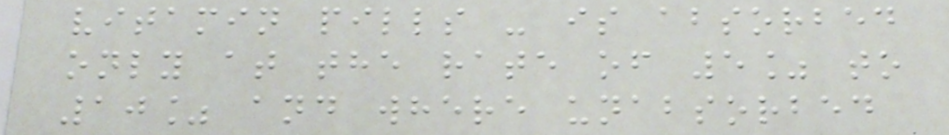vitamin pills - is absorbed
only at the rate of 5% to
10% and where unabsorbed
